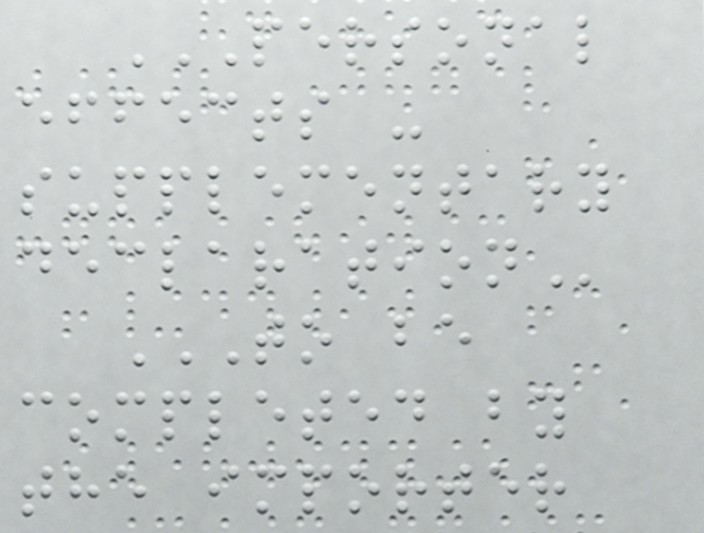PERSONAL
EFFECTS -
SUPPLEMENTARY
DECLARATION
TO BE
COMPLETED BY
THE IMPORTER
